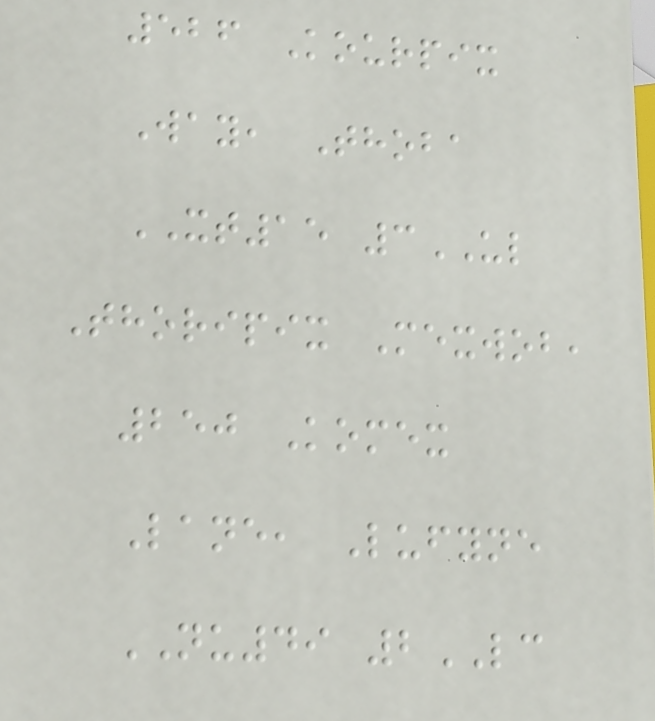526 Kourpix
Way, Thoba
XT15 3UL
Thoripix Mexwob,
250 Komex
Lane, Lufyne
NU49 2LC
